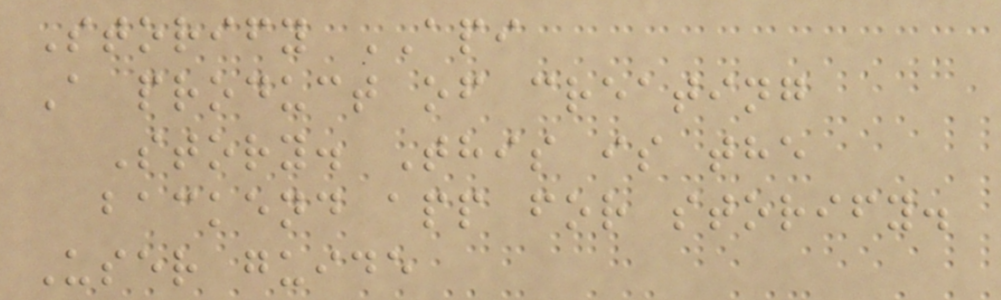Storify API
A product of creating
Story. This is the
backend app for storify.
User guide
